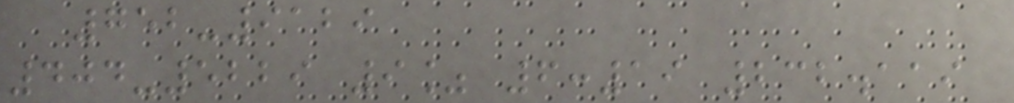752-9129
404-5229 9% 6:19 232.119
